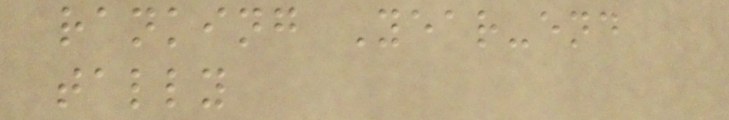ranking Year-end
tally
